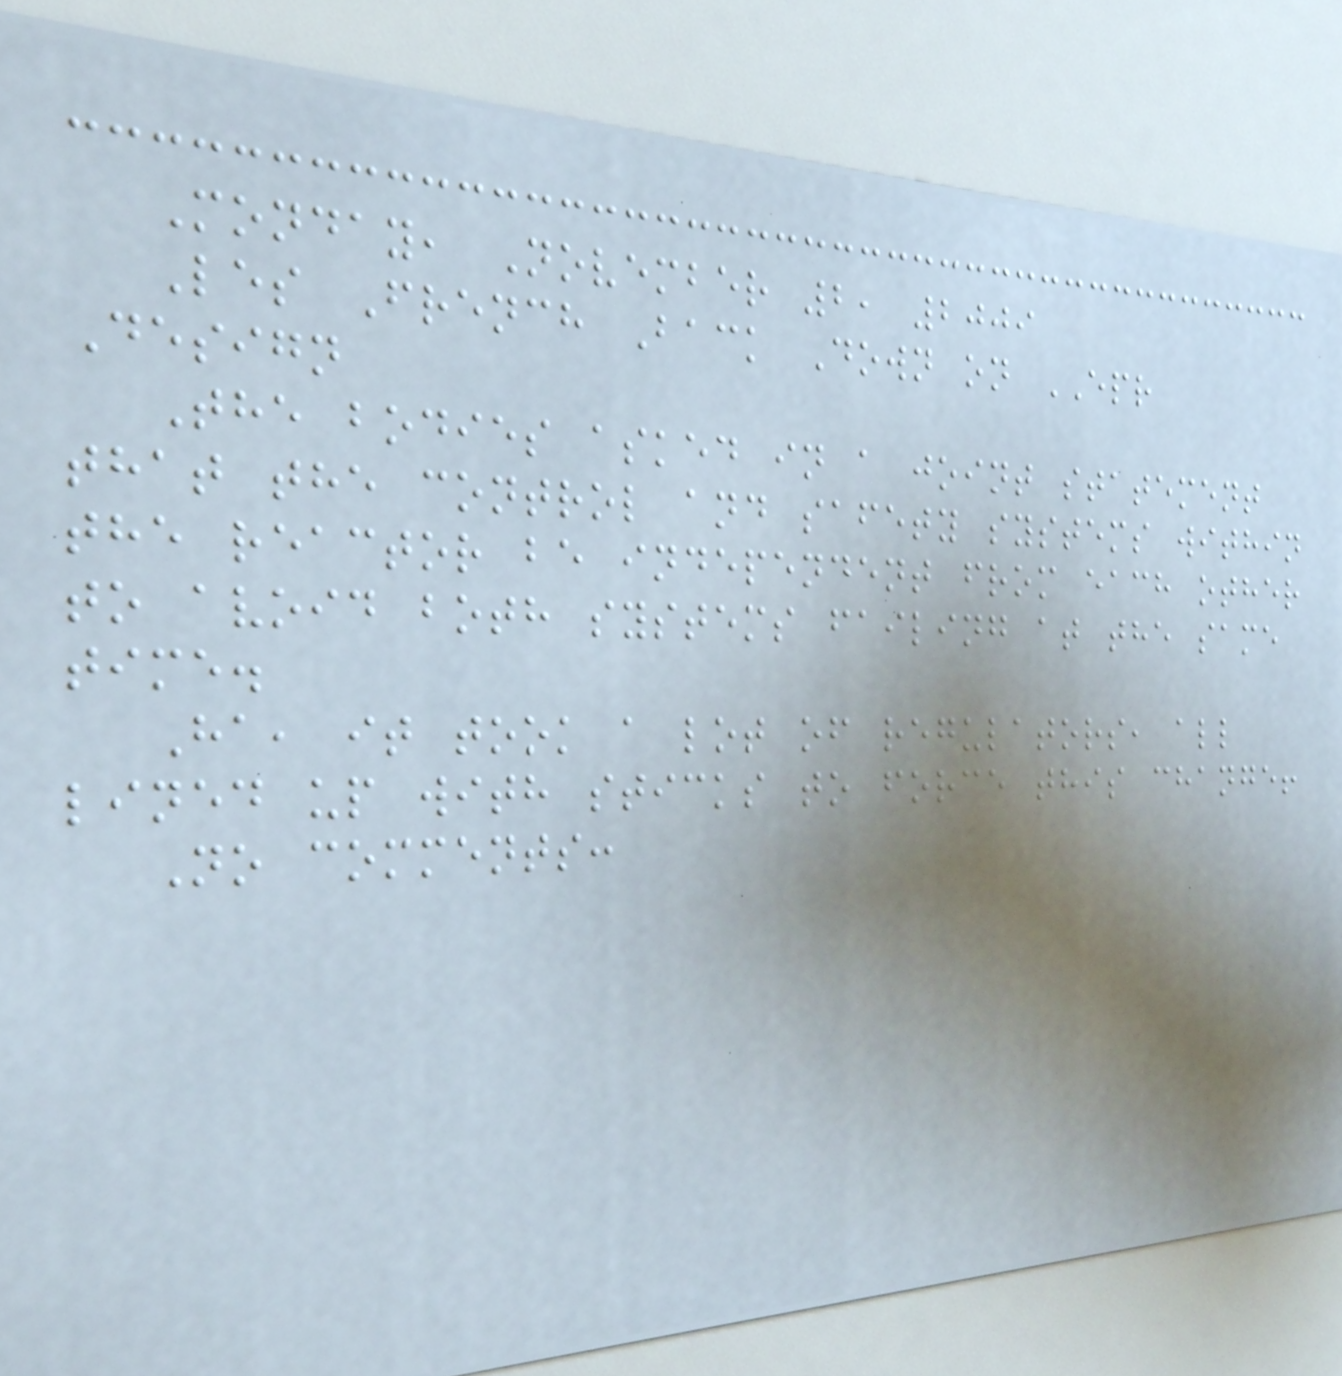Monday, November 2, 2009
Les French Back Down on EPR
Design
The bodies asked in a joint statement
that the control and safety systems within
the reactor be independent from each other
to avoid both systems failing at the same
time.
Ha, it took a lot of regulators, all
lined up with sticks to force this change!
No comments:
